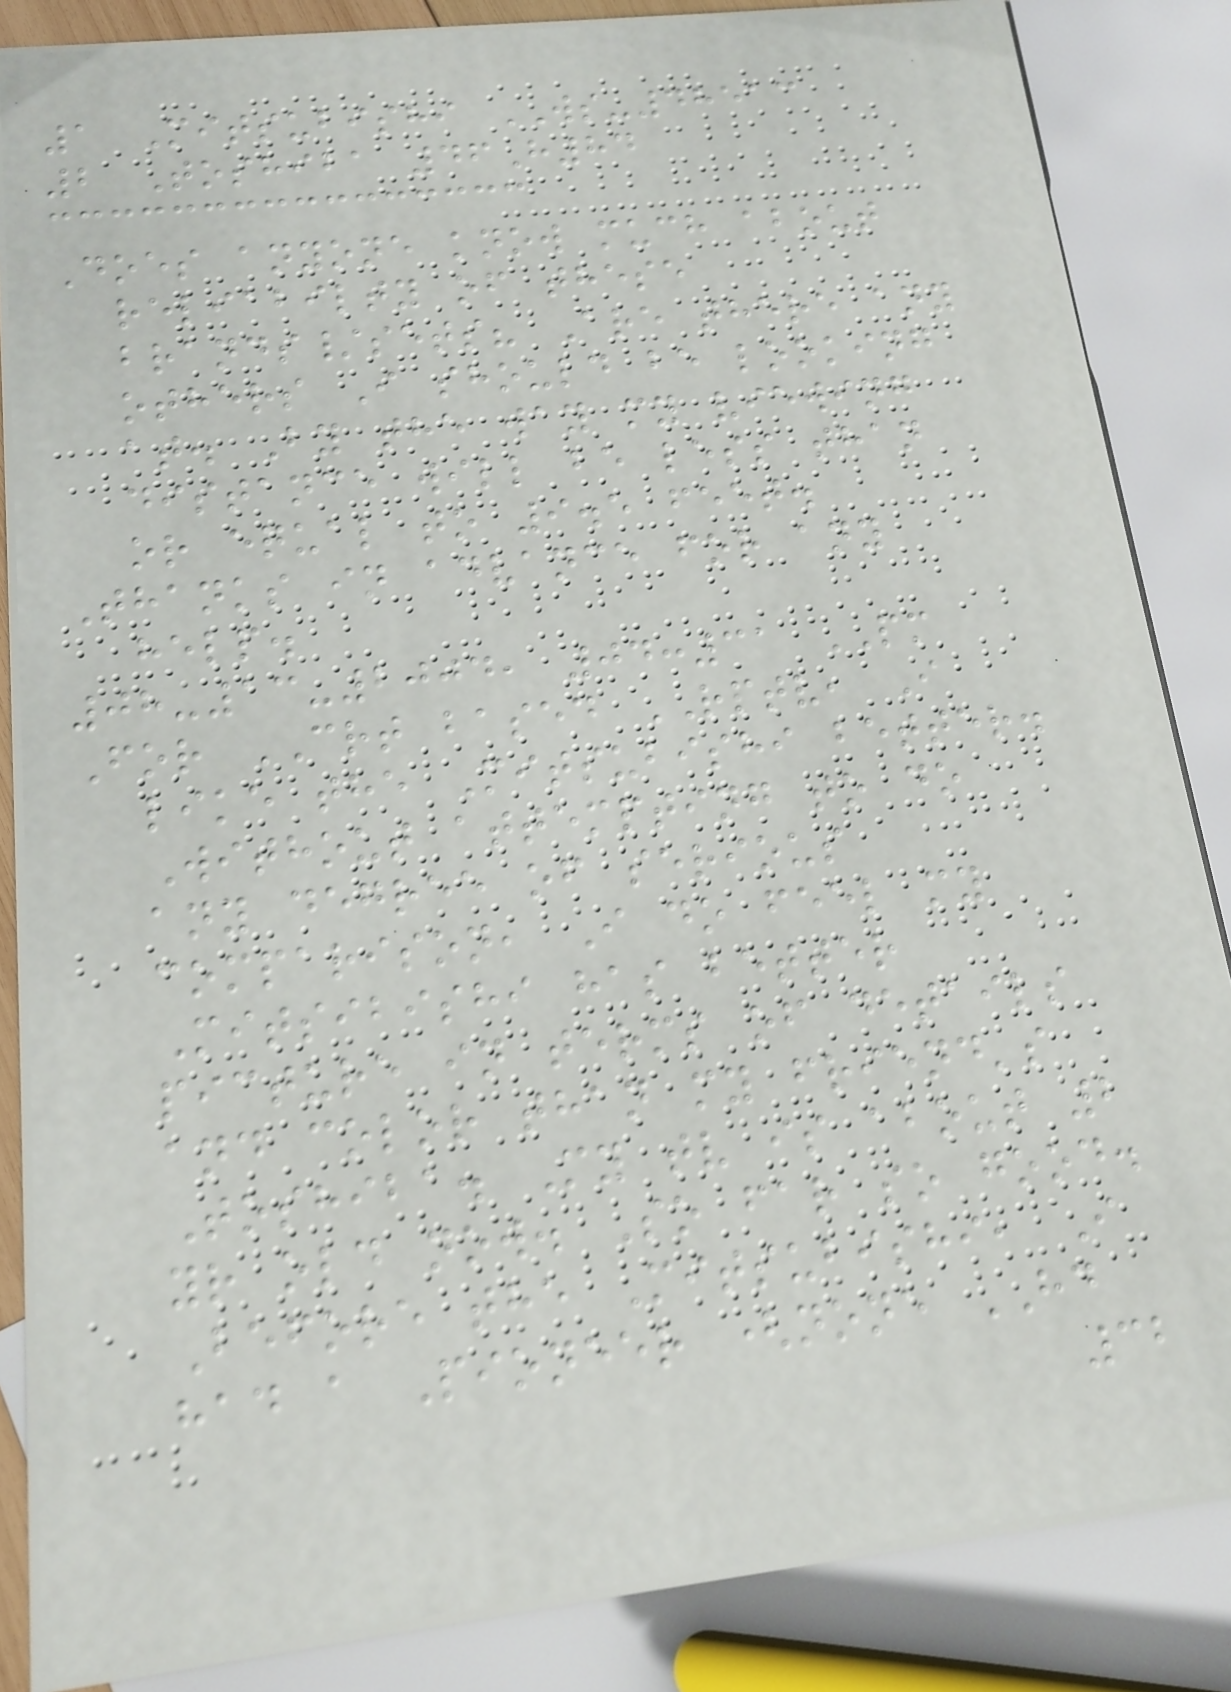1 Mitsubishi WS-48513
2 Toshiba 46H84
Does anyone know much about
reliabilty of these
brands/sets? Are there any
others I should be looking
at. By the way my viewing
distance will be less than
or equal to 9.5 feet.
Thanks in advance for any
help.
08-13-2004, 04:31 PM
For CRT based RPTV, I
like the Mitsubishi better.
Without attempting to do
any degree of serious
comparison, I do feel my
Mitsibishi has better
picture in terms of details
and color than my friend's
Toshiba. My tv is about 2
yr old now. So far so good.
Before the Mitsubishi, I
had a Pioneer (none HD
32
